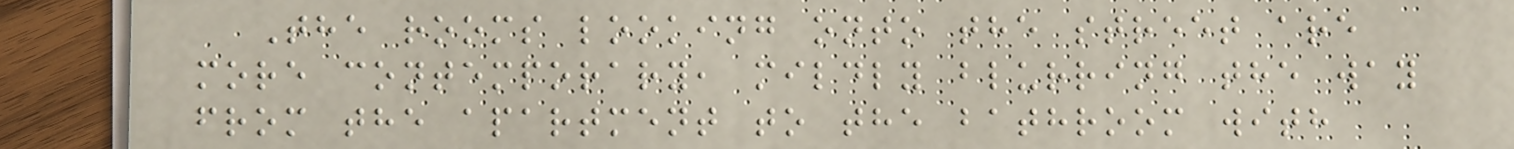The rooms looking onto the street are
more contemporary, mildly blurring the way
from the apartment to the bathroom with
